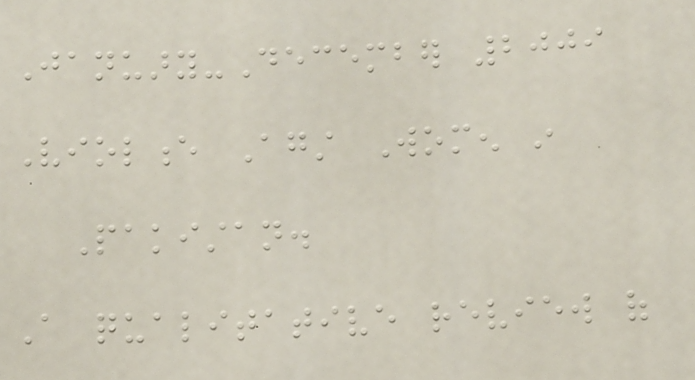January-December 2009
Violence Against Women in
Pakistan.
A qualitative review of
